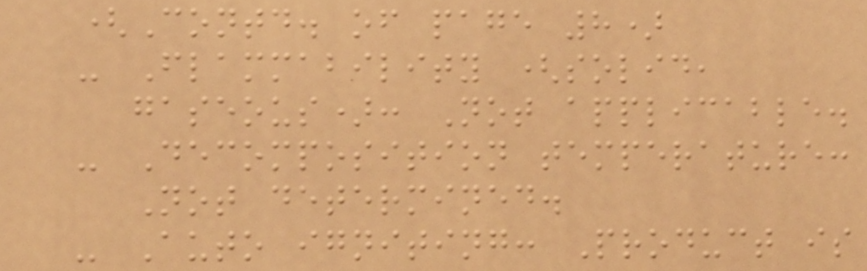(Contd. of page 8)
- Flammability (solid,
gaseous): Not applicable.
- Decomposition temperature:
Not determined.
- Auto igniting: Product is
